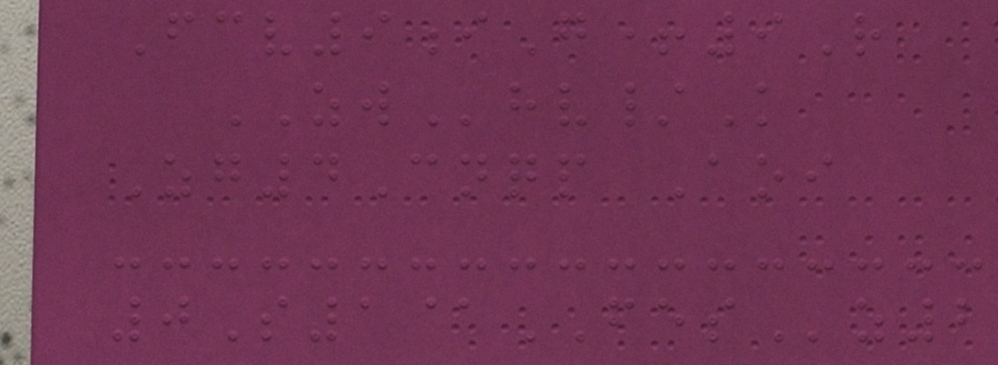Fcv9iG+9R
ZWhv/K
Zg4Cnqp Aoi
0S1@FESz2
